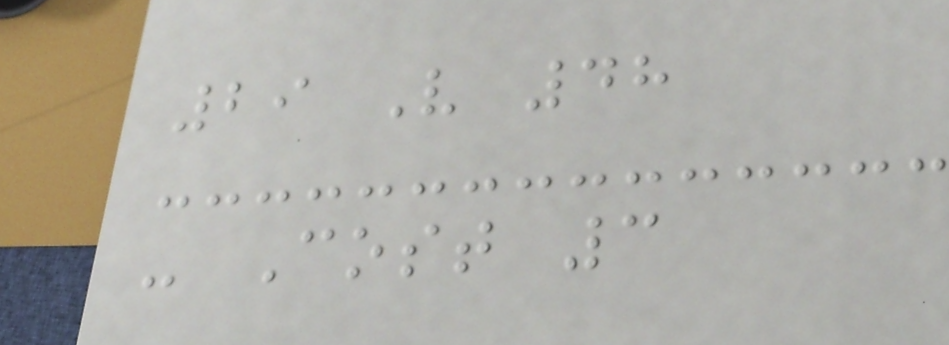29 V 48
- Cost 3
